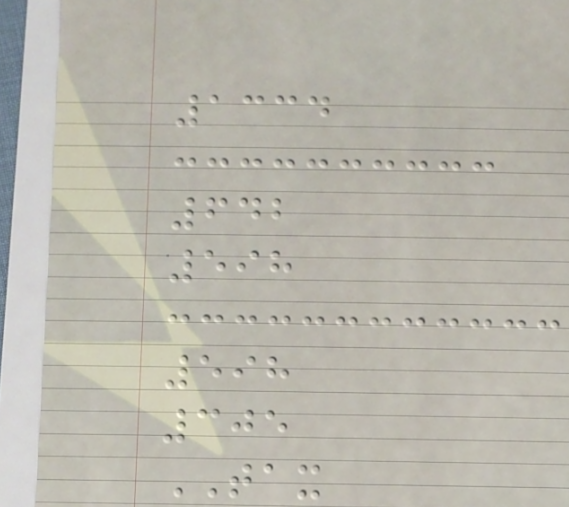1334
642
598
598
305
TAX
